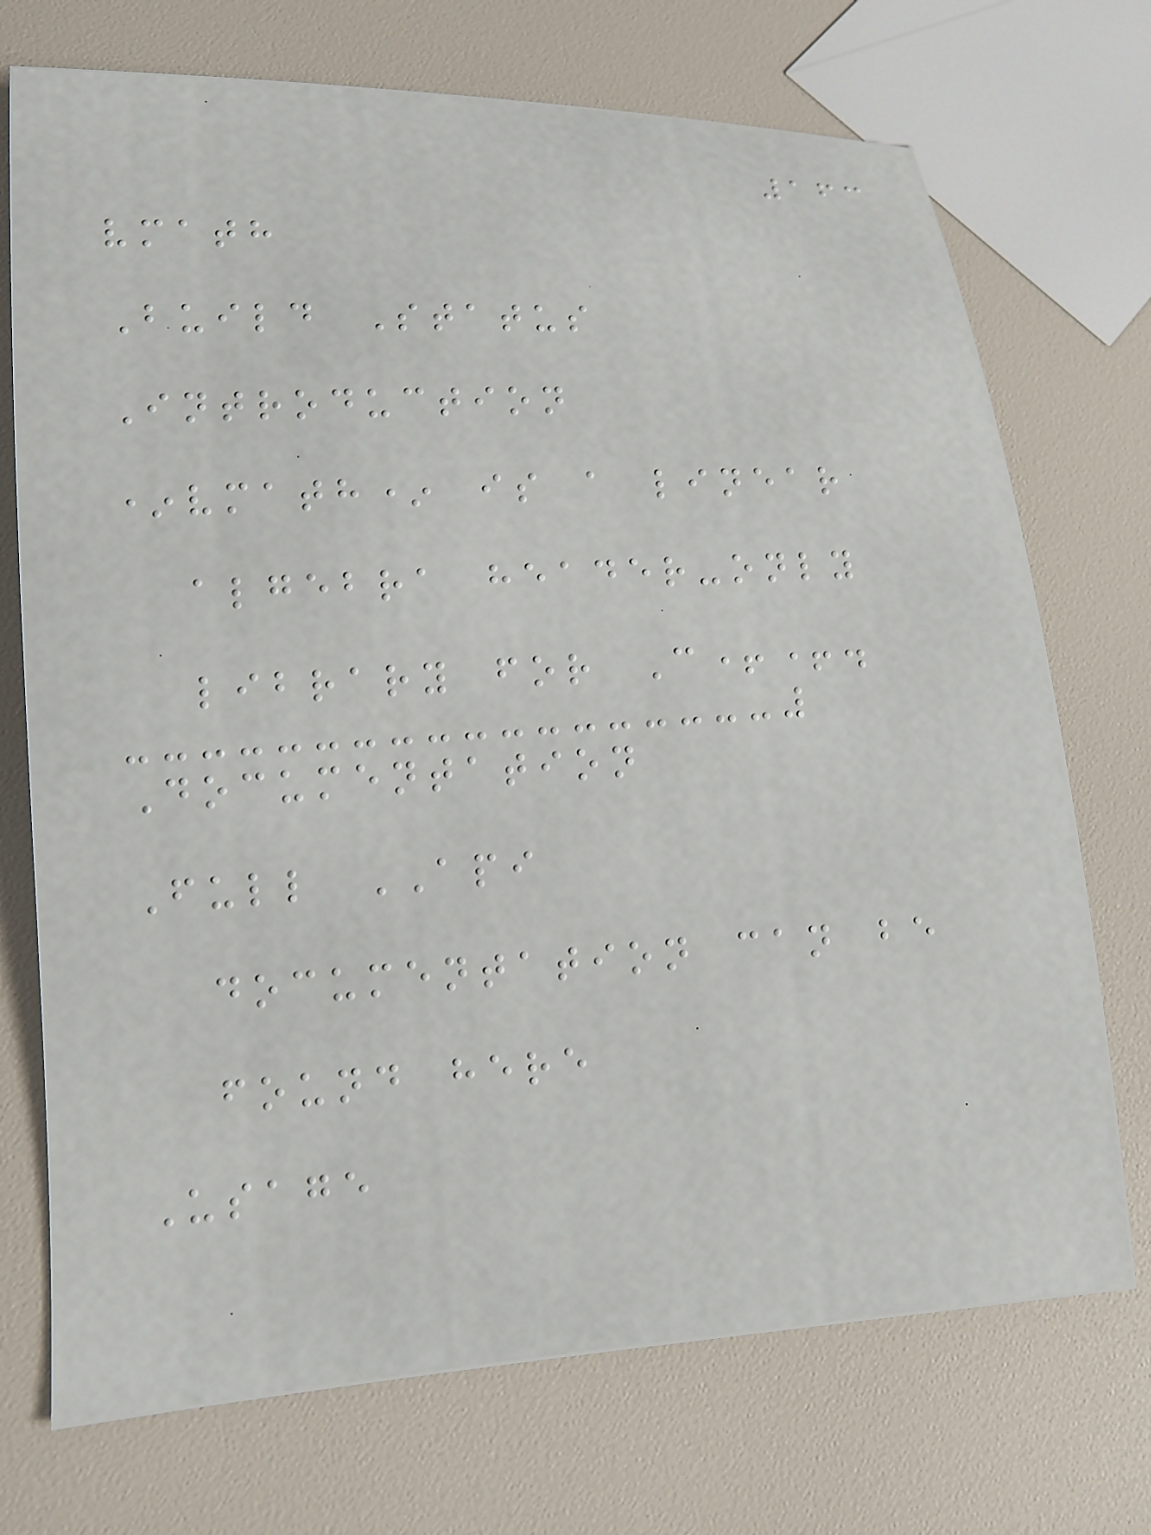163
vmath
Build Status
Introduction
*vmath* is a linear
algebra header-only
library for C++.
Documentation
Full API
documentation can be
found here
Usage
